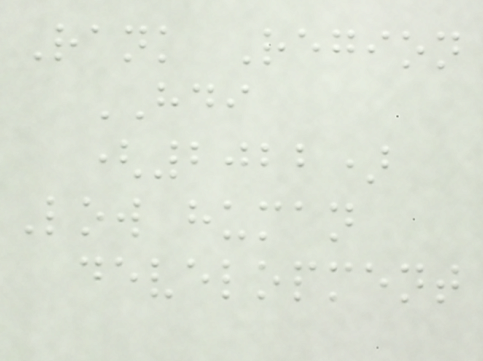Rank Region
HDI
(2022)
Low human
development
